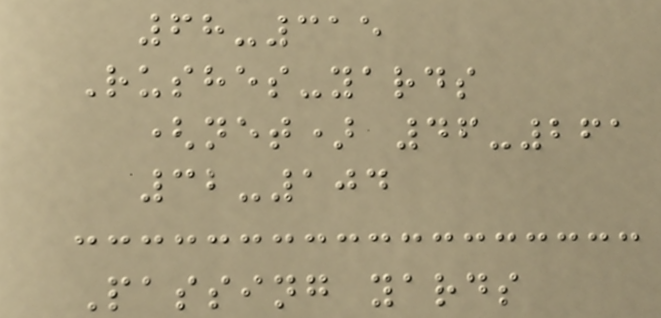68-315
Rushes-yards
(net) 46-261
32-104
Passing yards
